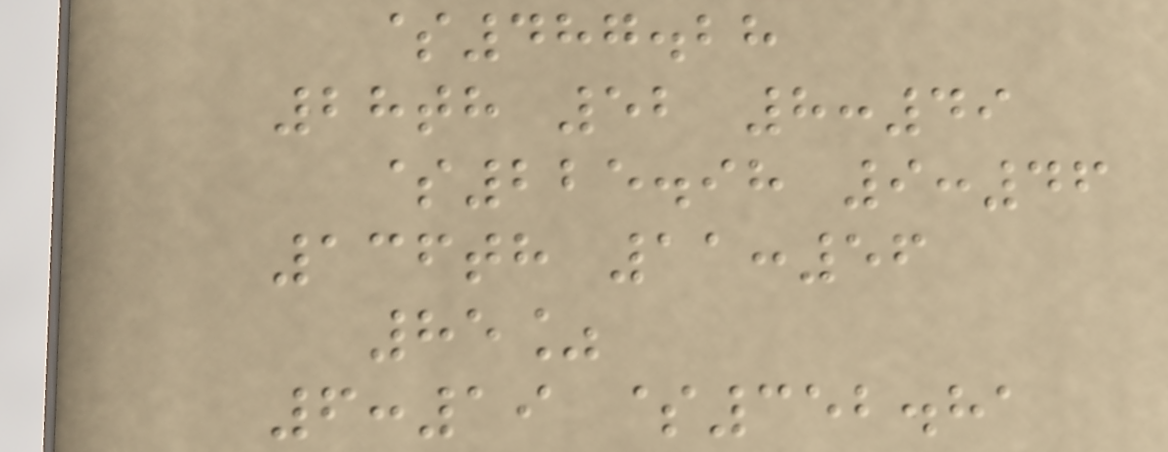$487.28
28th 52 8:49
$225.98 9:46
136th 11:56
85%
6:19 $352.81
